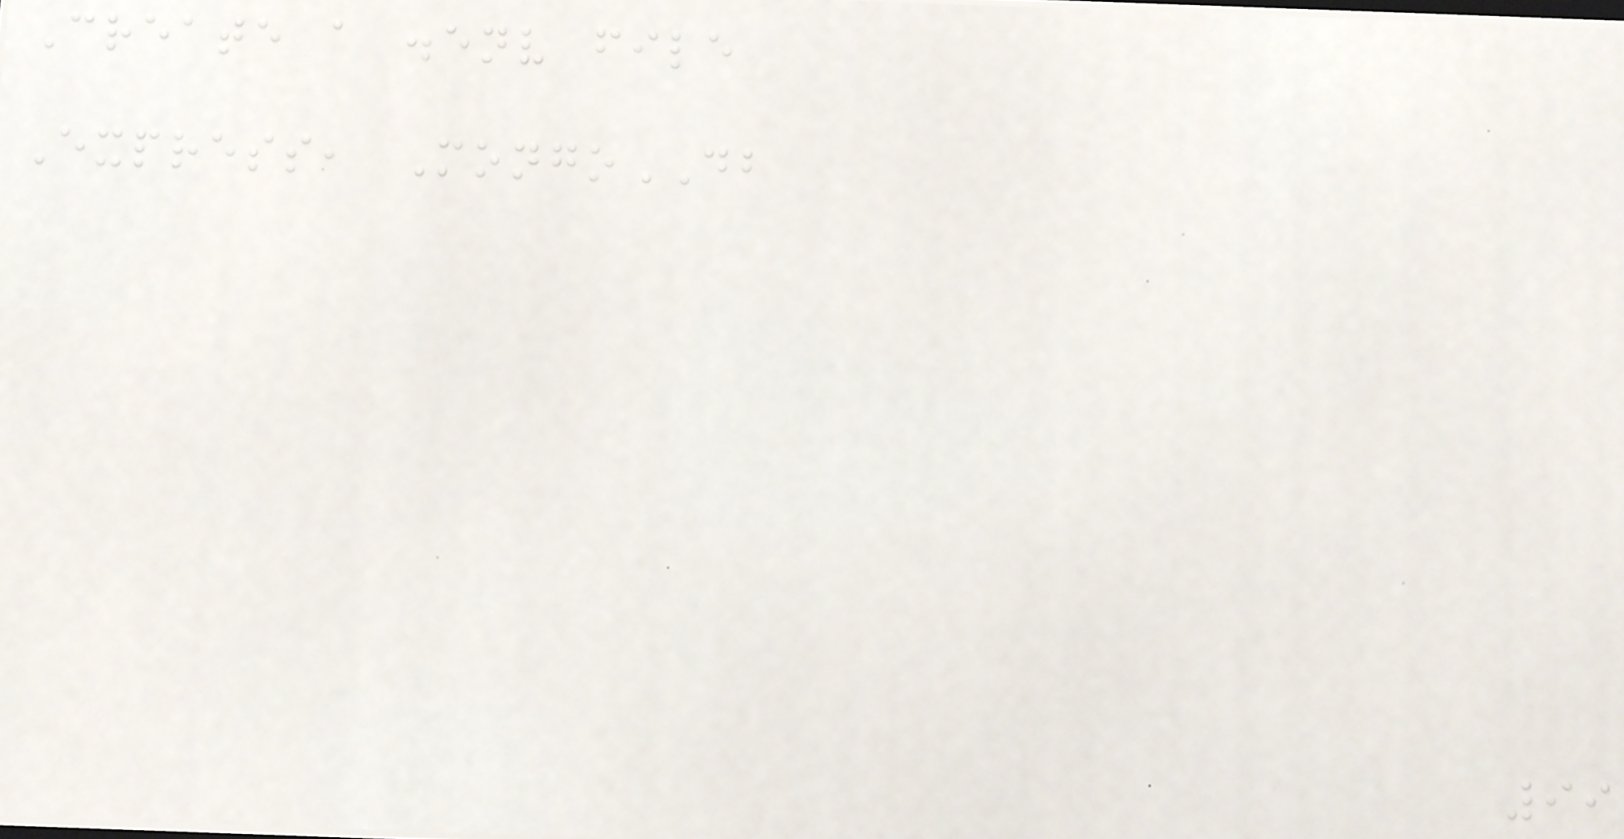Create a .env file
Express, MongoDB
99
